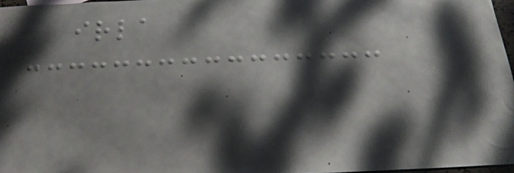irla
